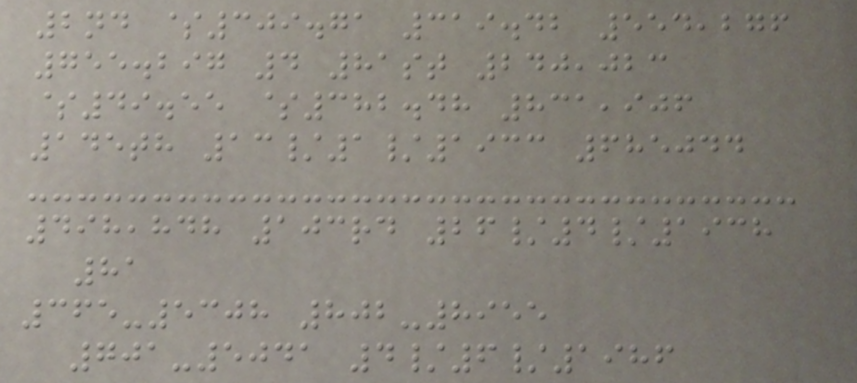2nd $309.71 319.42 554,276
755.297 4 81st 240,023
$49.55 $382.48 831,906
145th 13/1/1933 685044
498,848 103rd 26/4/1938
81
365-5308 802-8955
701-5041 4/6/1986
